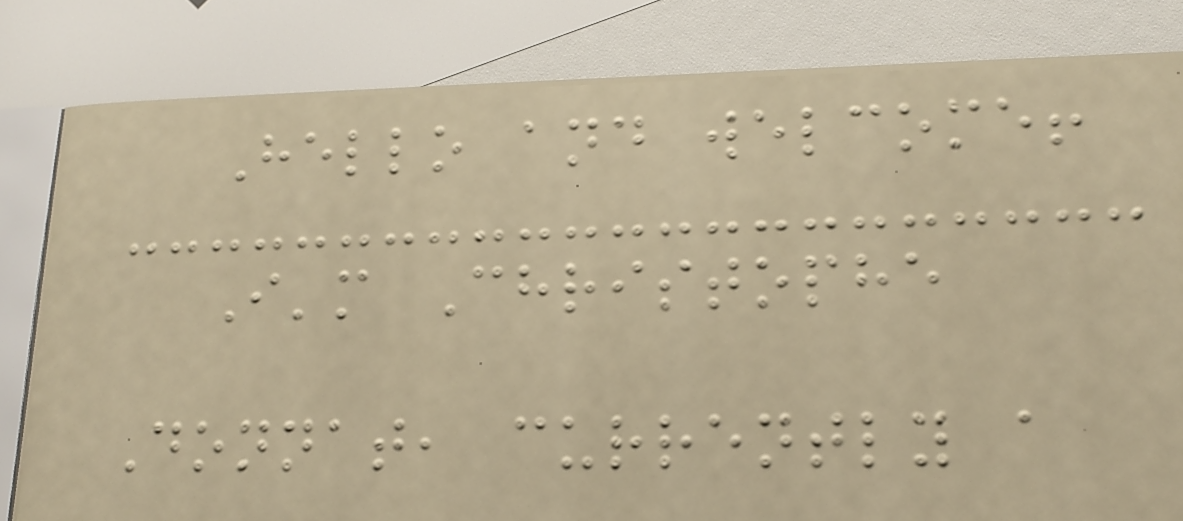Hello and welcome!
I'm Christophe
Donnat, currently a
